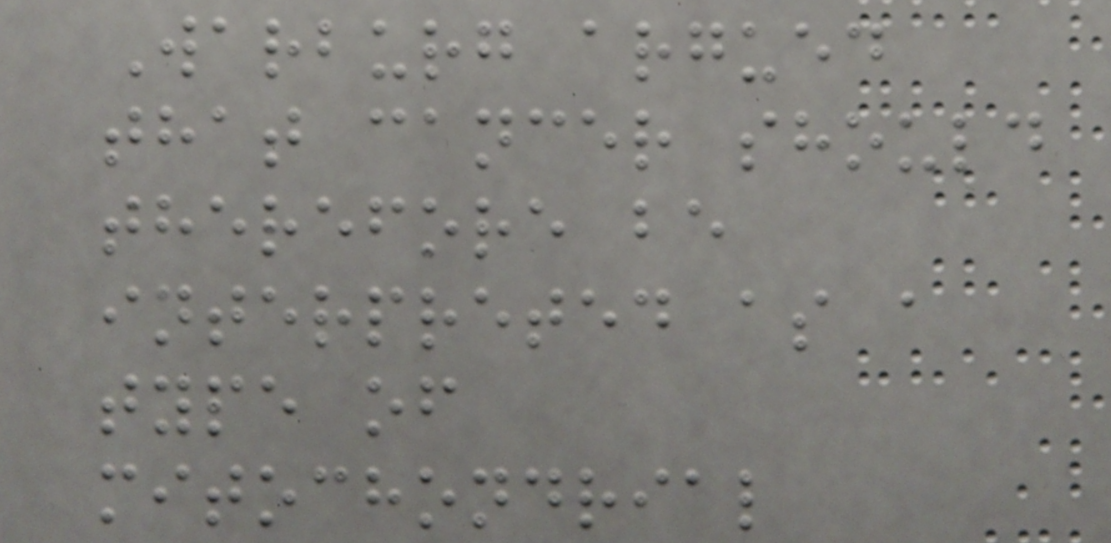Warburg argued
that cancer should
therefore be
interpreted as a
type of
mitochondrial
